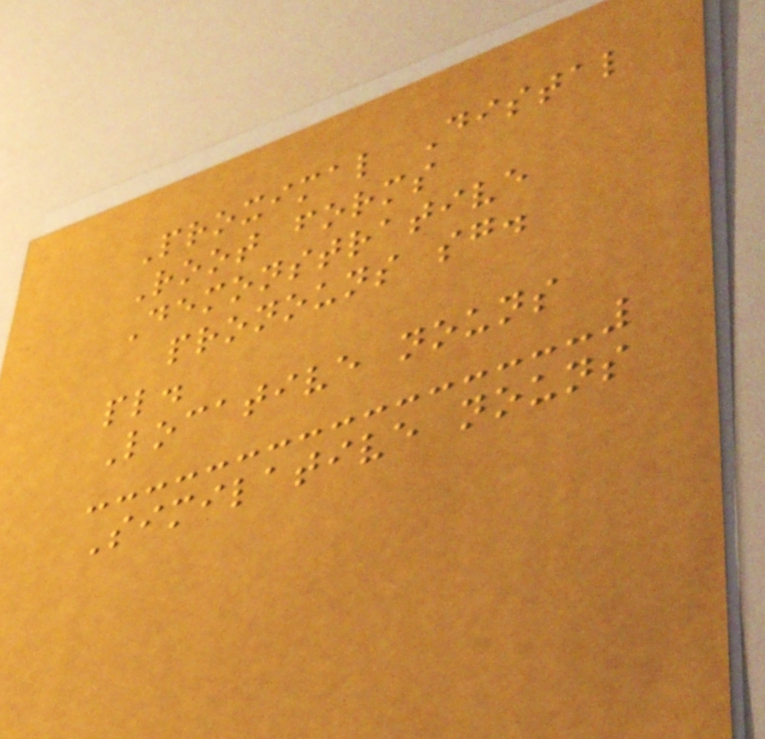Proximal Distal
Root forms
Demonstrative
pronouns sg.
pl.
Locative nouns
Similative nouns
